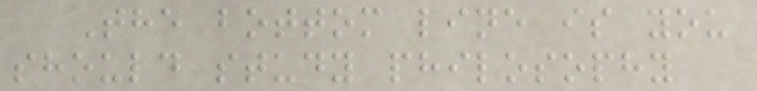The bottom line is you
should study philosophy
